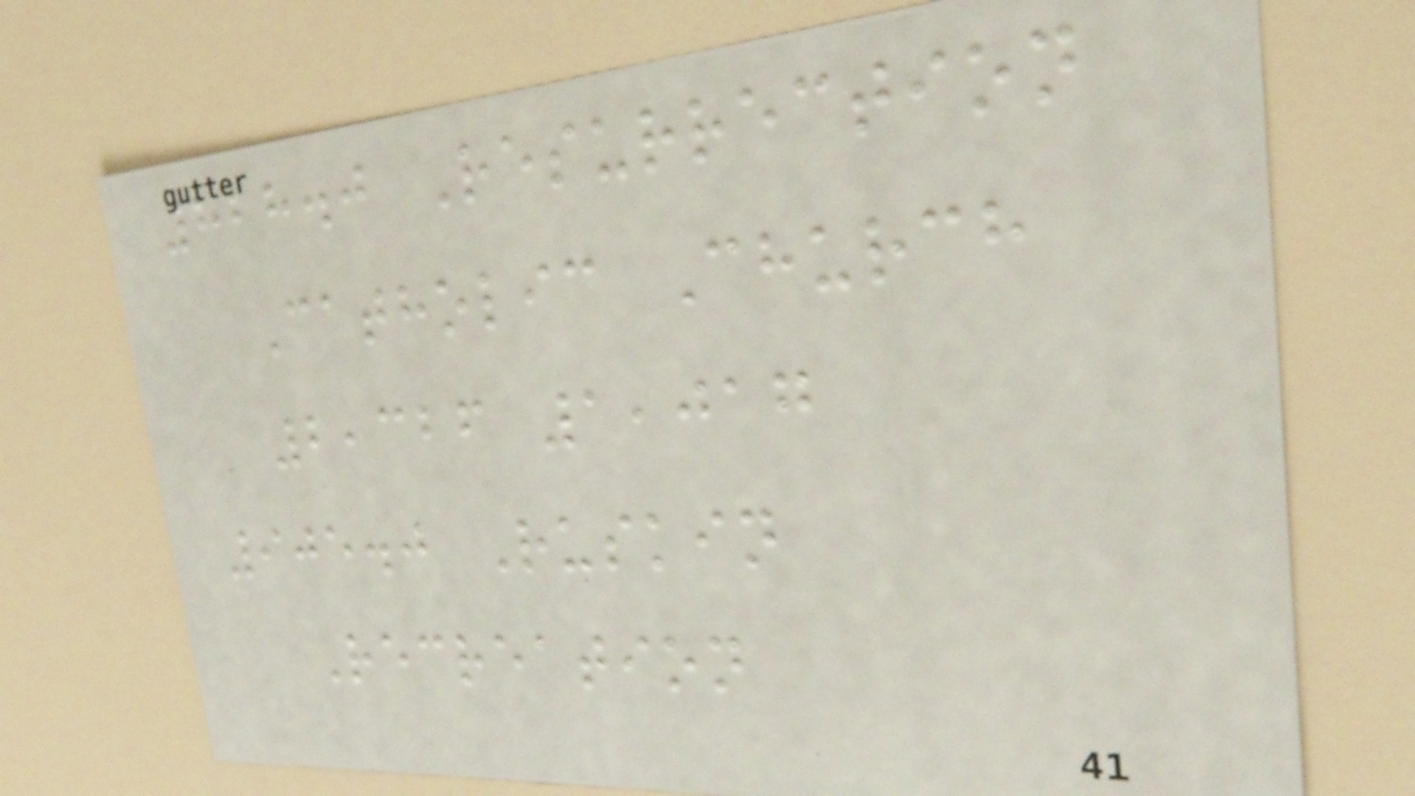828.0 Resurrection
Catholic Church
2,326 1,017
905.0 Ruskin
Recreation
